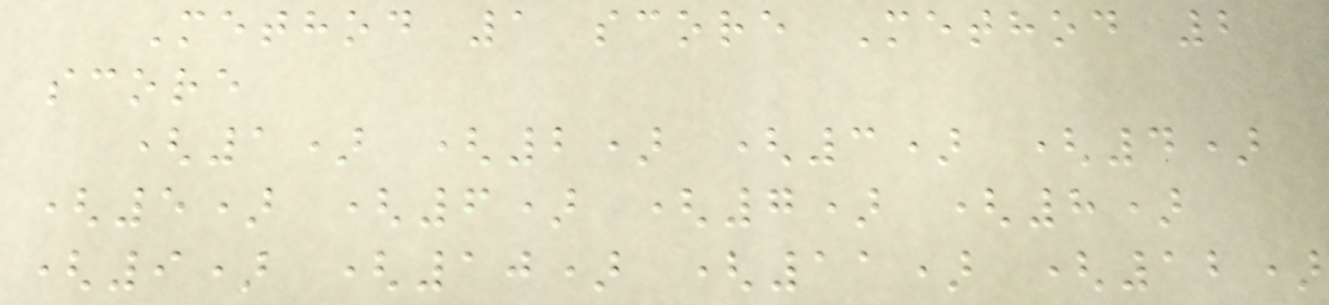Method 1 score Method 2
score
(1) (2) (3) (4)
(5) (6) (7) (8)
(9) (10) (11) (12)
